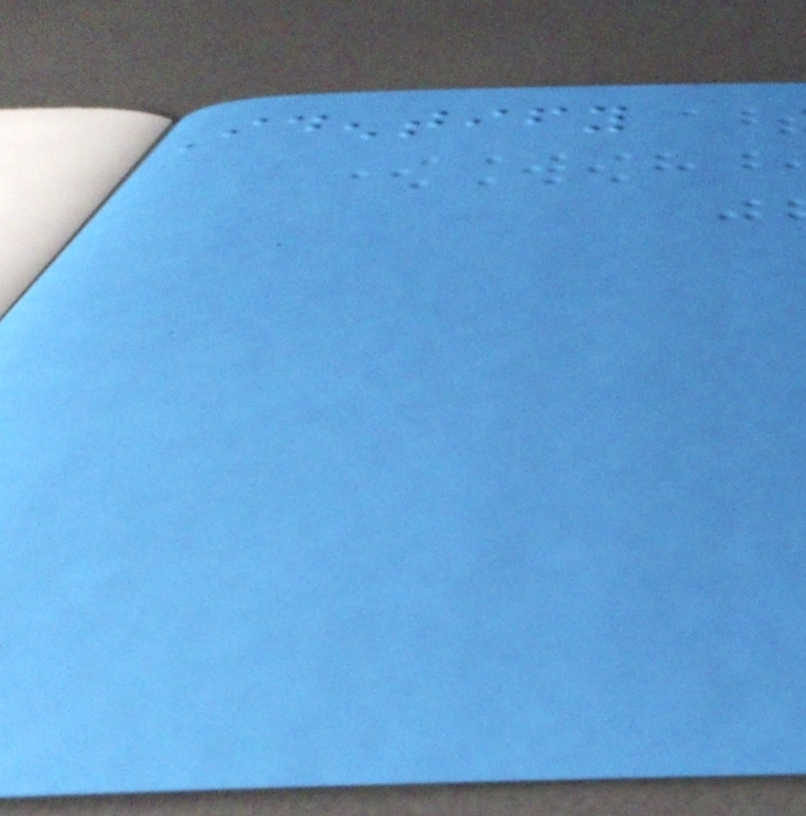Identify
